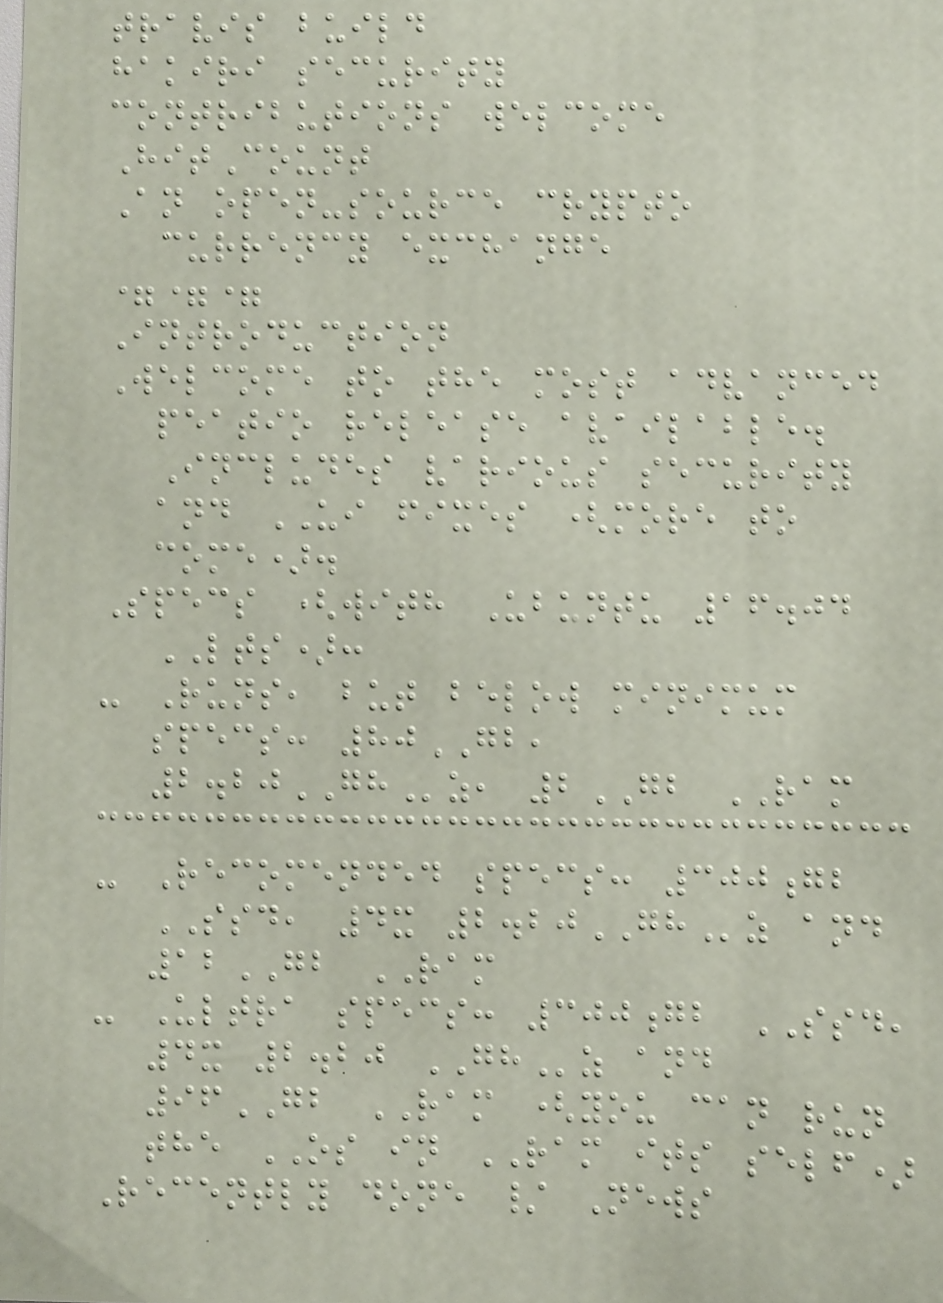travis build
hakiri security
contributions welcome
HitCount
An open-source crypto
currency exchange
===
Introduction
Welcome to the most advanced
peatio release available.
Includes various security
and UI fixes (more to
come).
Specs (with Ubuntu 16.04
LTS):
- Runs, but below minimum
specs: 80GB,
2.20GHz, 2GB RAM
- Recomended specs: 300gb
SSD, 4x 2.20GHz and
12GB RAM
- Ultra specs: 300gb SSD,
4x 2.20 GHz and
96GB RAM (you can run
the OS in RAM its self)
Recently done / News
